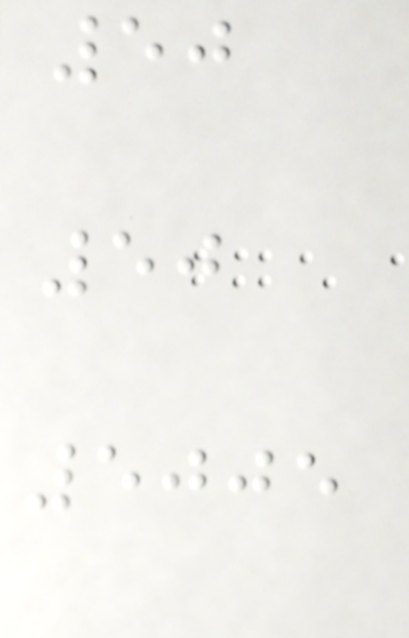50
50
5005
